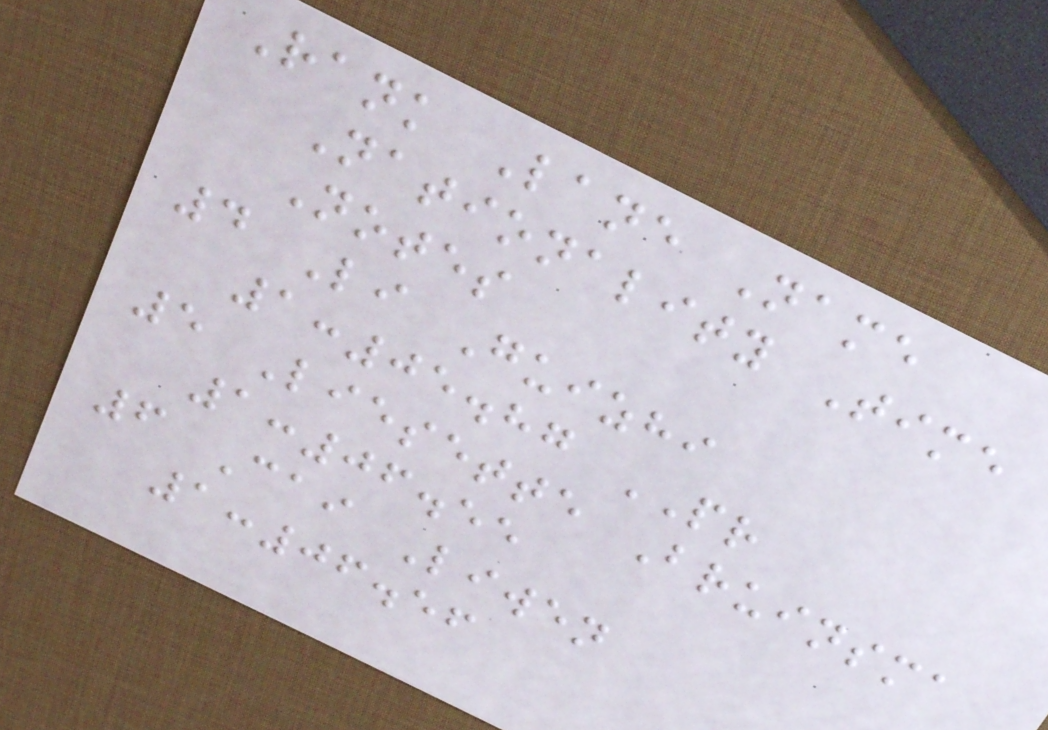Rank Lane Name
Nationality Time
Notes
4 Li Guizhi
1:05.87 PR
5 Liesette Bruinsma
1:06.55
6 Cai Liwen
1:06.56
